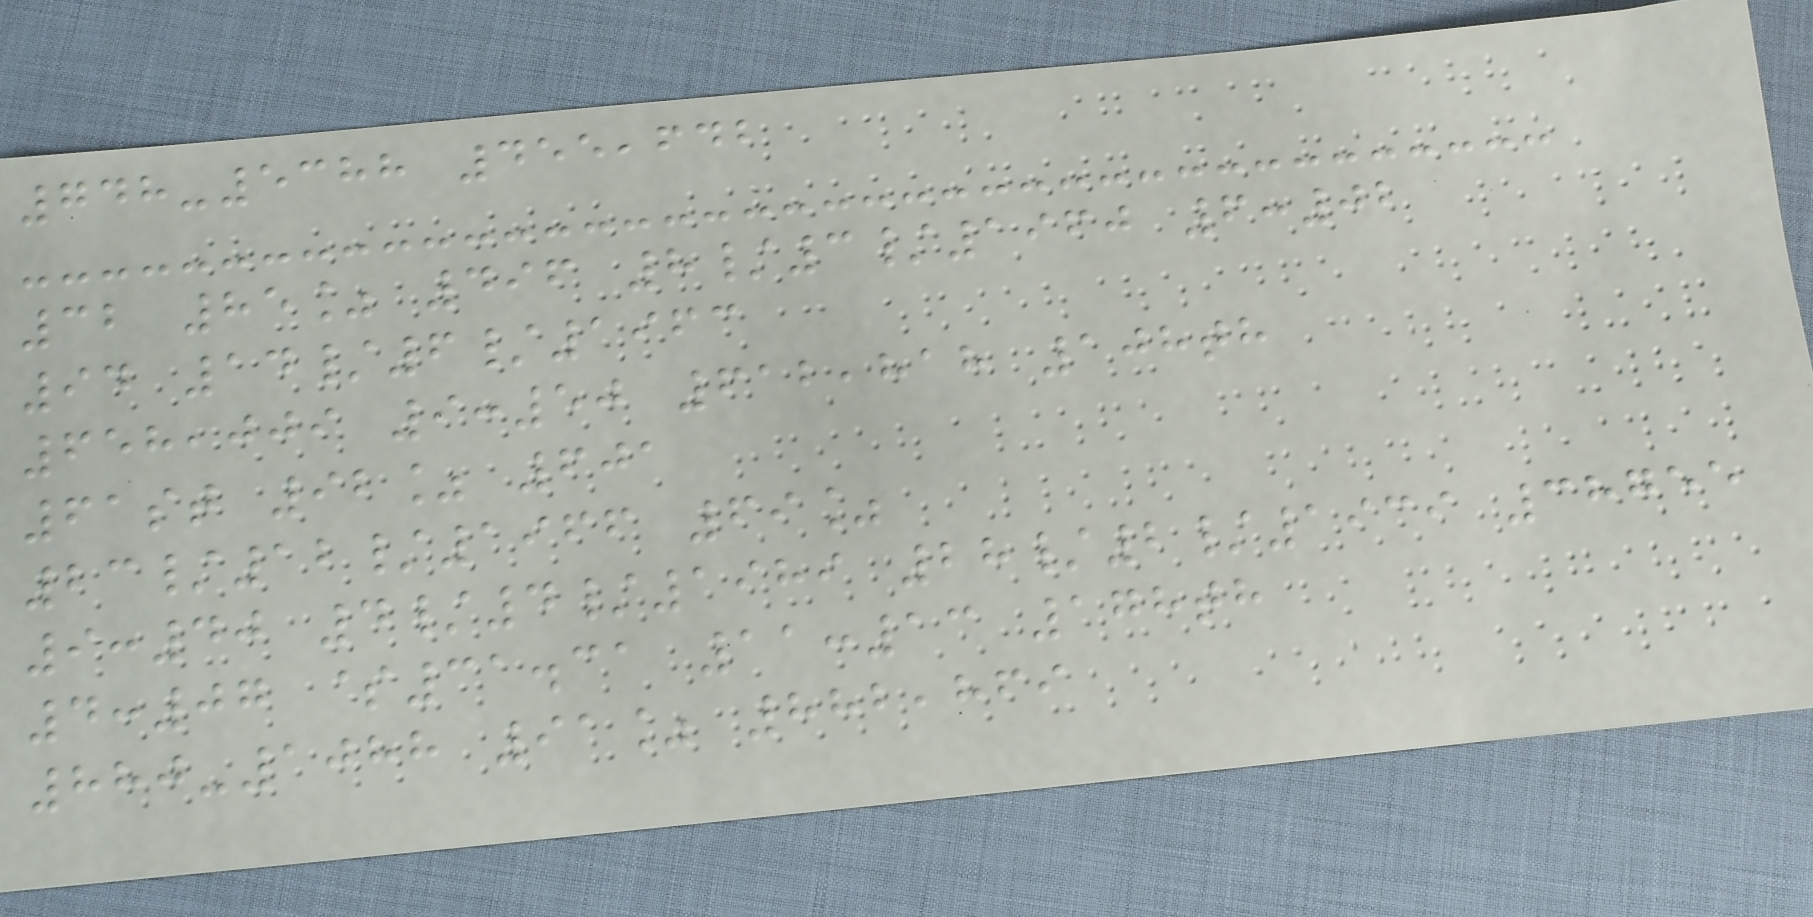748-5388 455,642
32 85% 496 8/3/1960 6:02
94 14/6/1963
658,009 9:50 612,818 108th
61st 92% 601
23/12/1966 69%
9:40 4/4/1989 28/2/1939 38755
4:07 $31.31 11:13 178th
880-1088 91% 882,869
